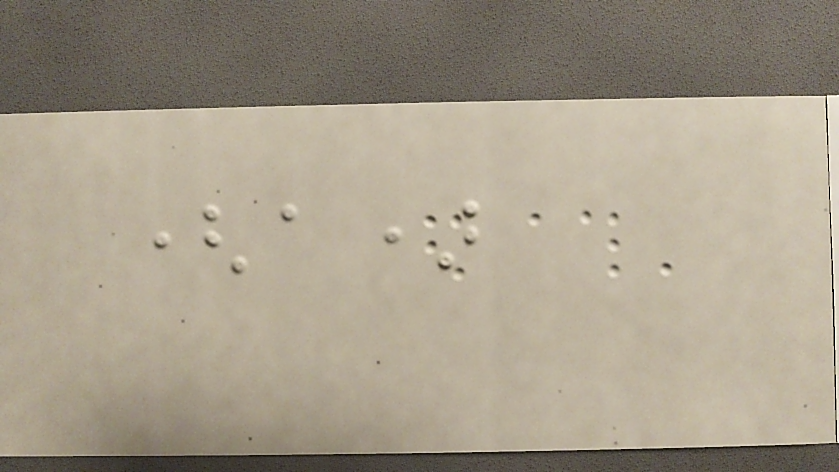(a)
